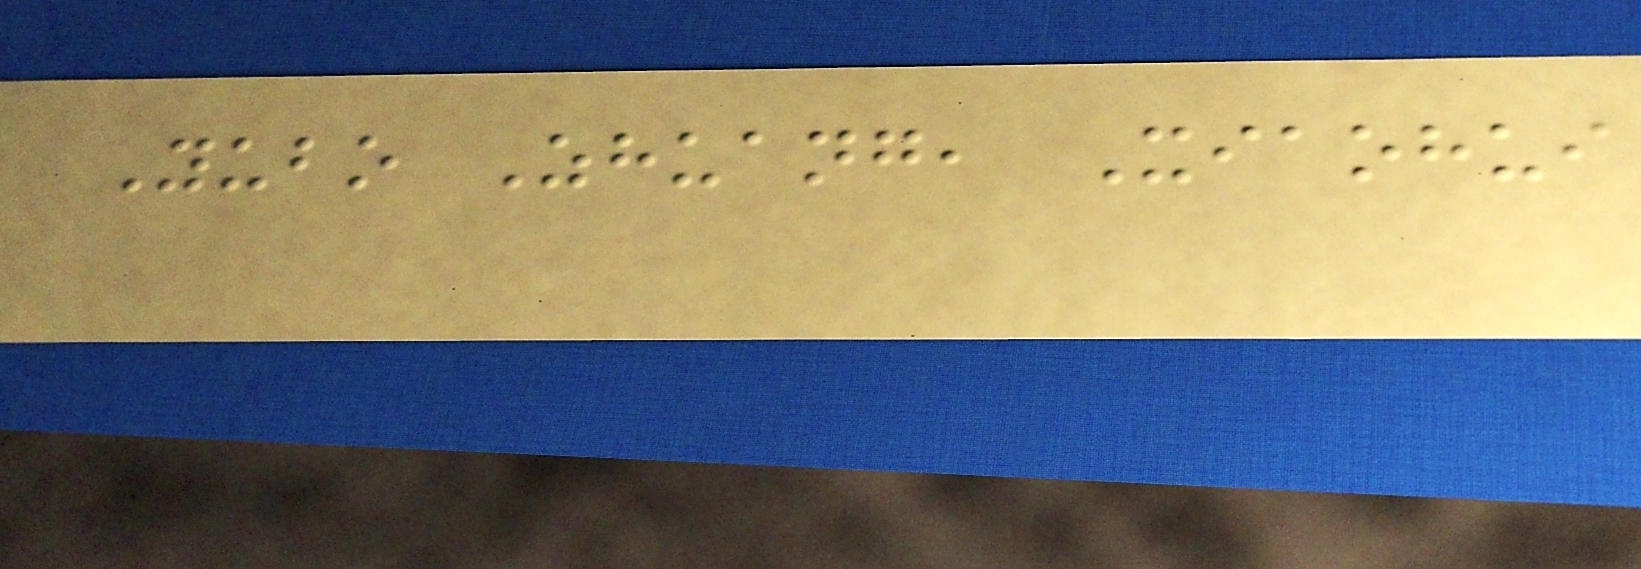Yubo Zhuang, Xiaohui
